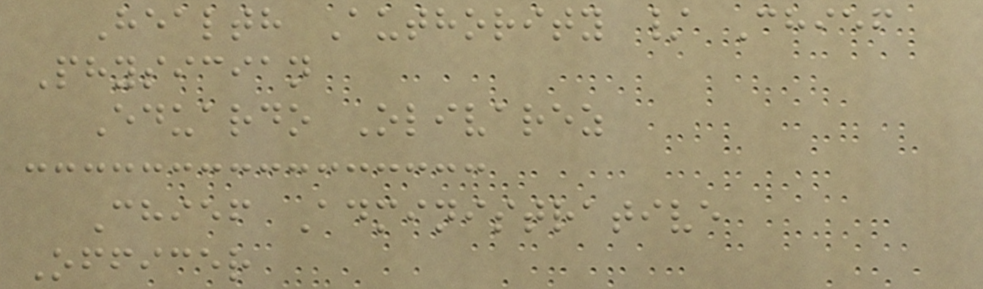Health Authority / Chief
Physician
Eduardo Olivarez
Chief Administrative
Officer
